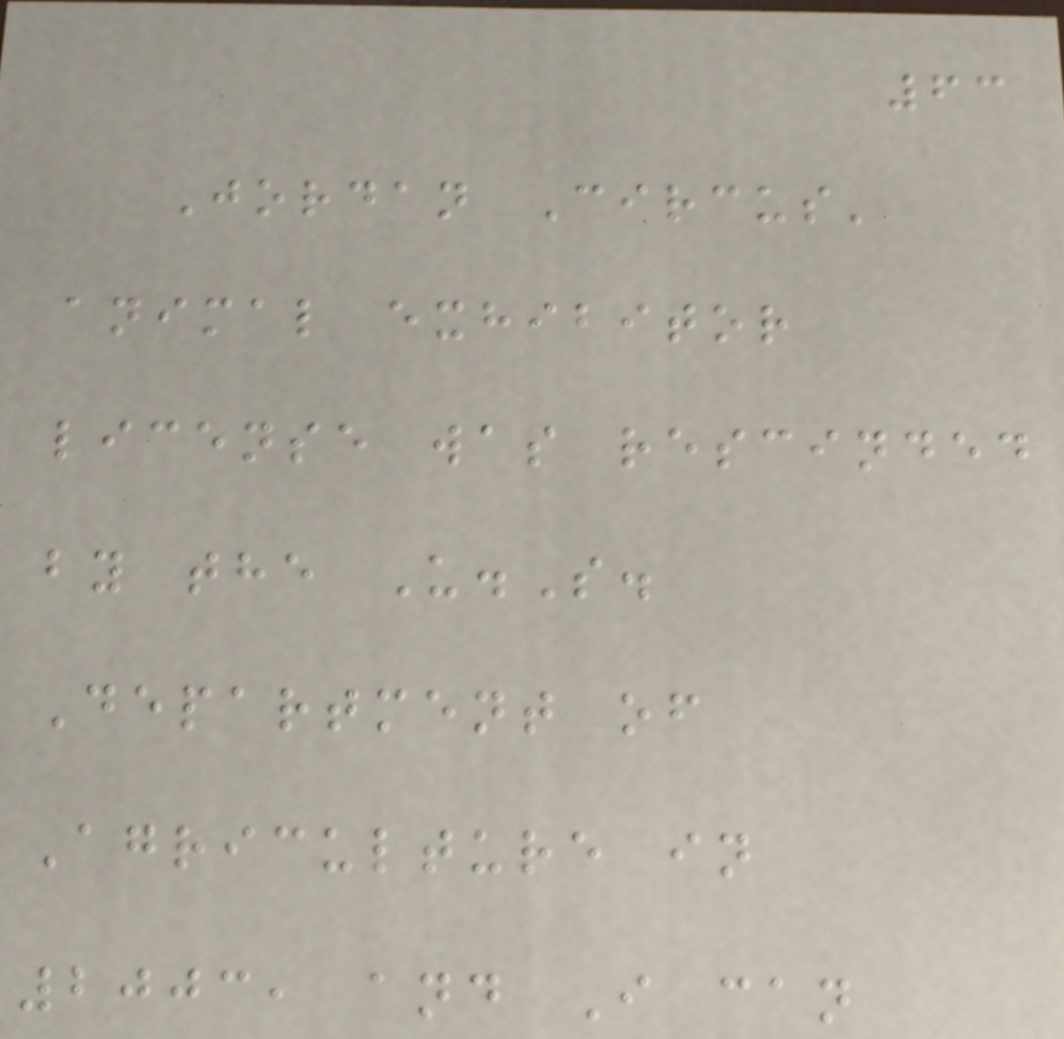63
Jordan Circus'
animal exhibitor
license was rescinded
by the U.S.
Department of
Agriculture in
2003, and I can
